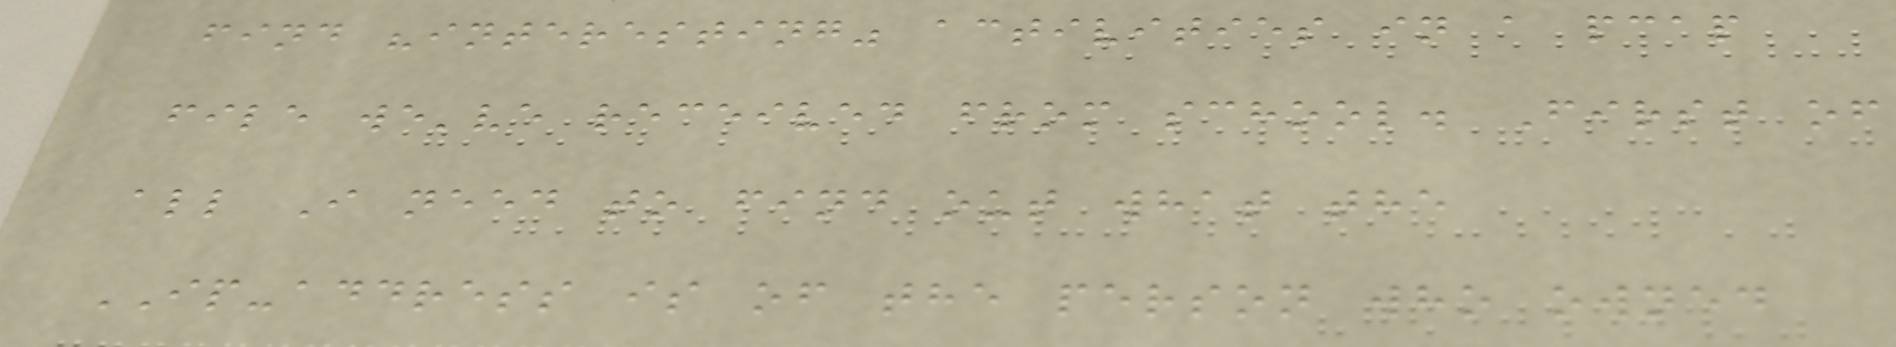find "interesting" activities in a pcap
file we've received from school. First of
all I need to find out what the
IP-address is of the person who owned
